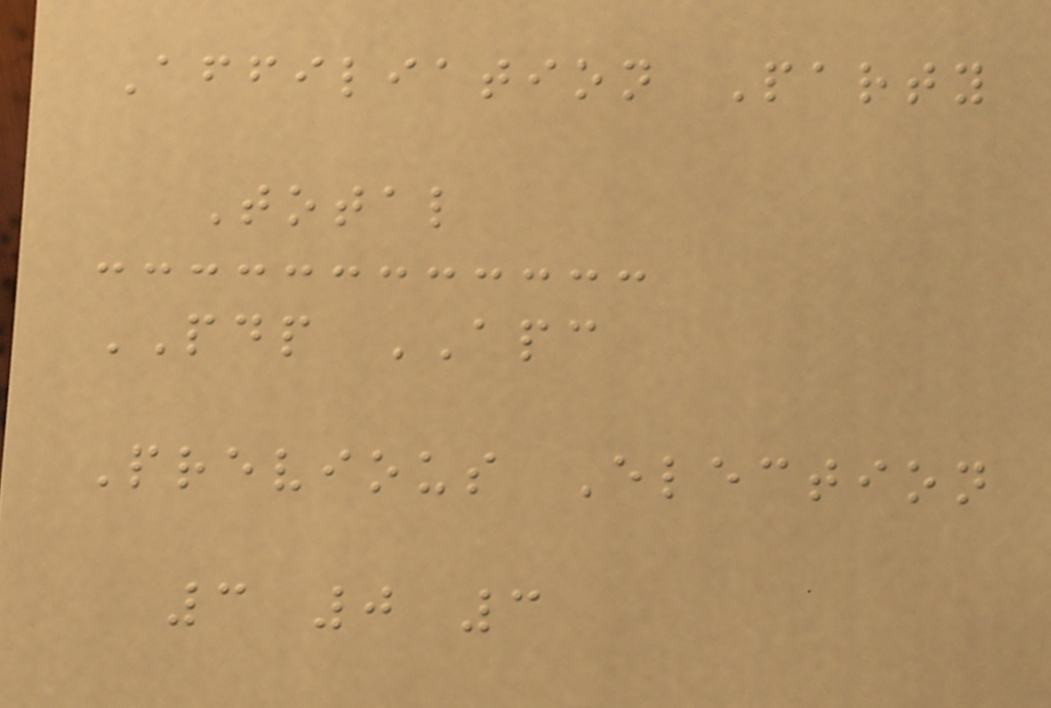Affiliation Party
Total
PDP APC
Previous Election
3 0 3
